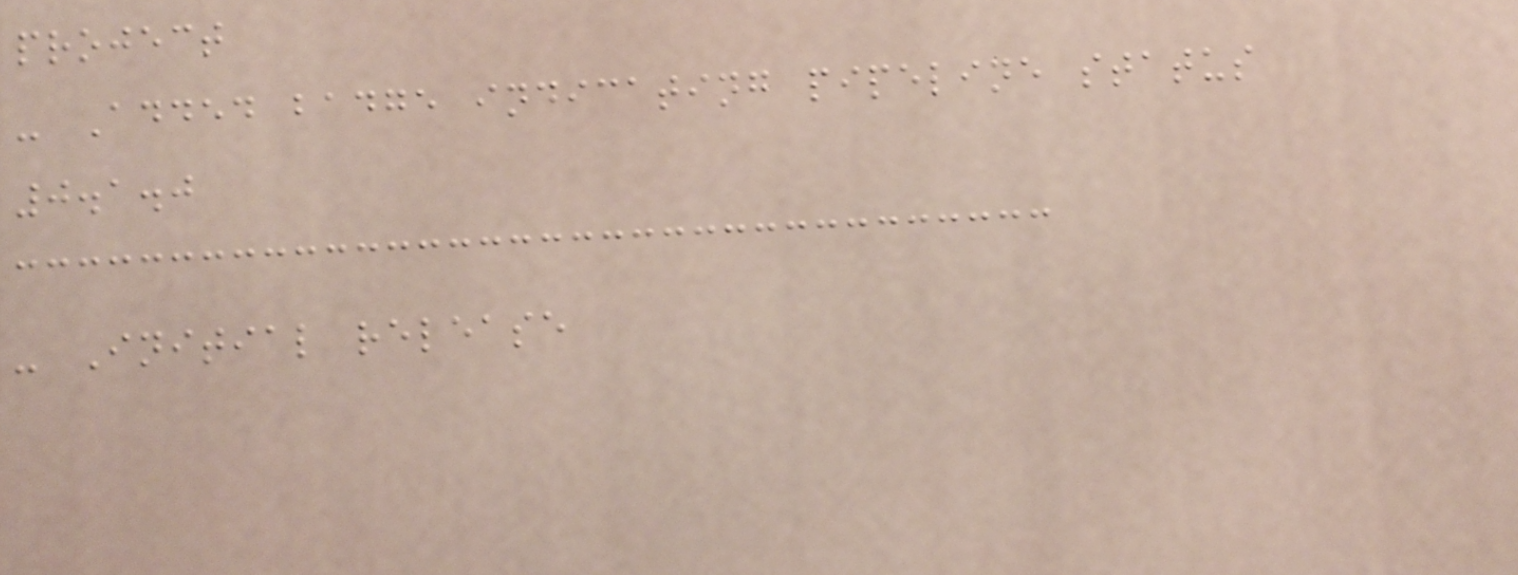project
- Added badge indicating pipeline status
0.1.0
- Initial release
